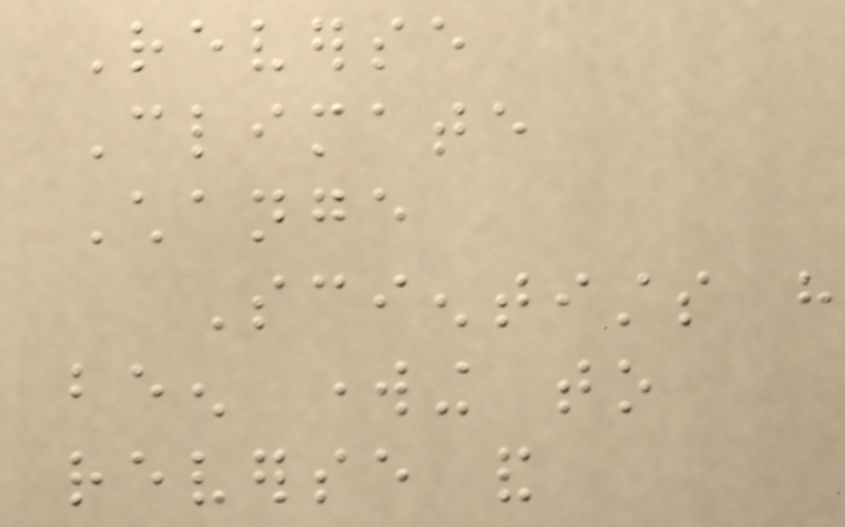Reverse
Climate
Change
Scientists have
been working to
reverse and
